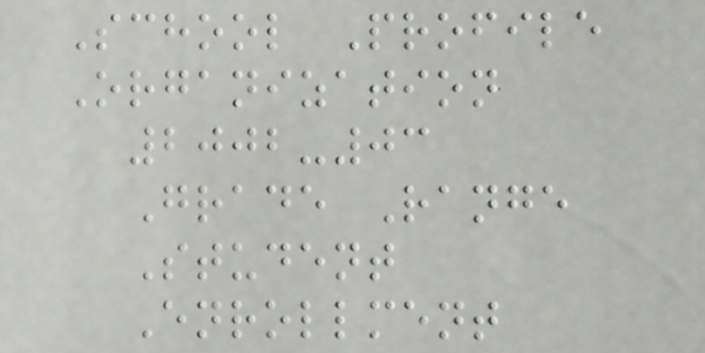School Profile
Organization
2002-03
Grade Range
Student
Enrollment
